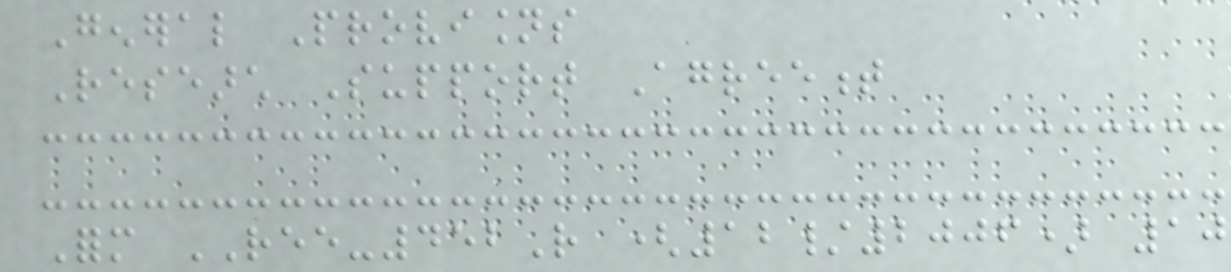General Provisions
Research Support Agreement
Form REE-452R (12/2006) 10
